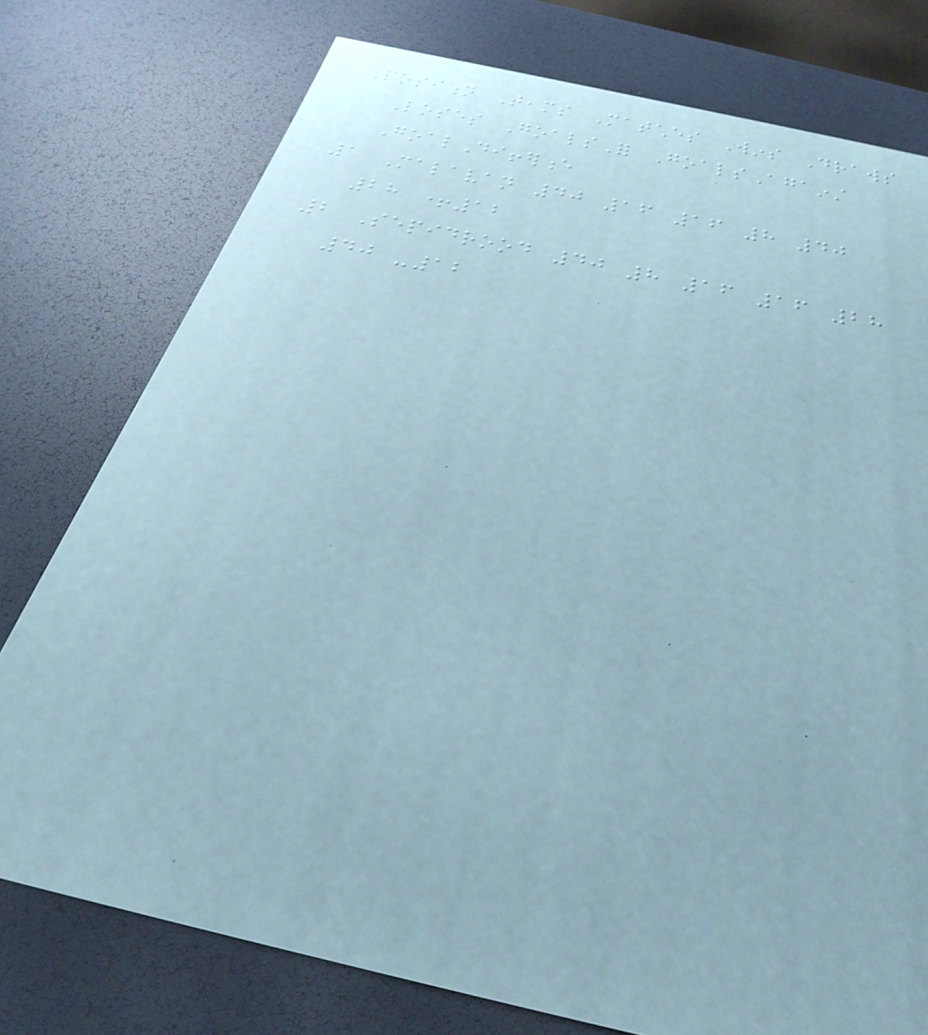Position Teams Matches Wins Draws
Loses GoalsFor GoalsAgainst
GoalDifference
1 Malavan 40 16 16 8 40
28 +12
2 Sepidrood 40 8 16 16 28
40 -12
